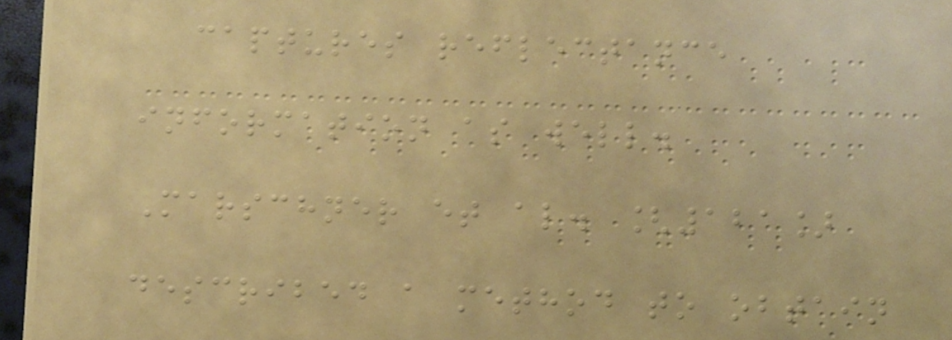captures reflectance
information as well.
Marschner et al. [121]
described a method to obtain
